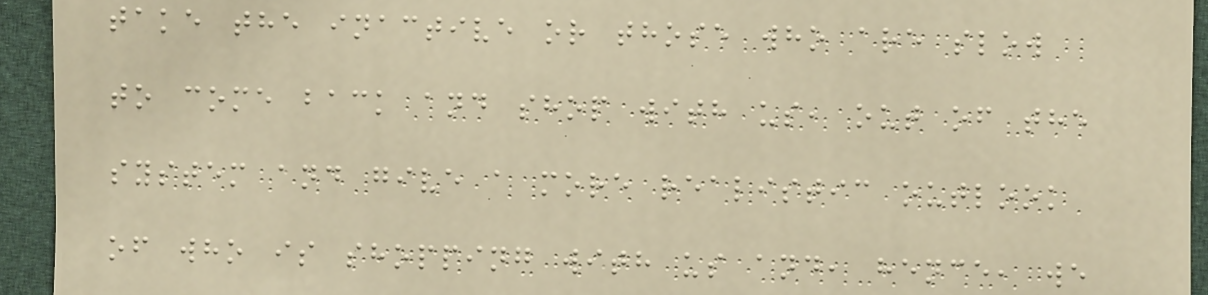take the inactive or those who are slow
to come back and shop with us, out of the
system and give a more realistic outlook
of who is shopping with us and, hence, we
